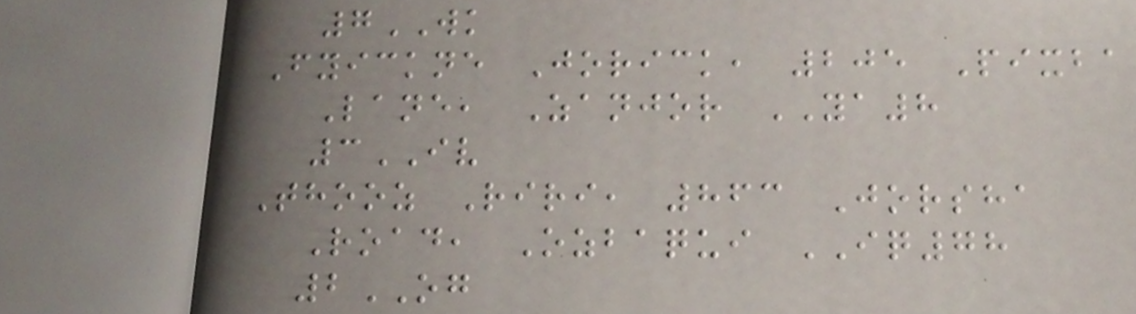7WK
Fyickne Jorick, 205 Pixba
Lane, Zanjor YA8
3IV
Thooz Riri, 863 Jorsha
Road, Ozbaqui IQ78
2OG
